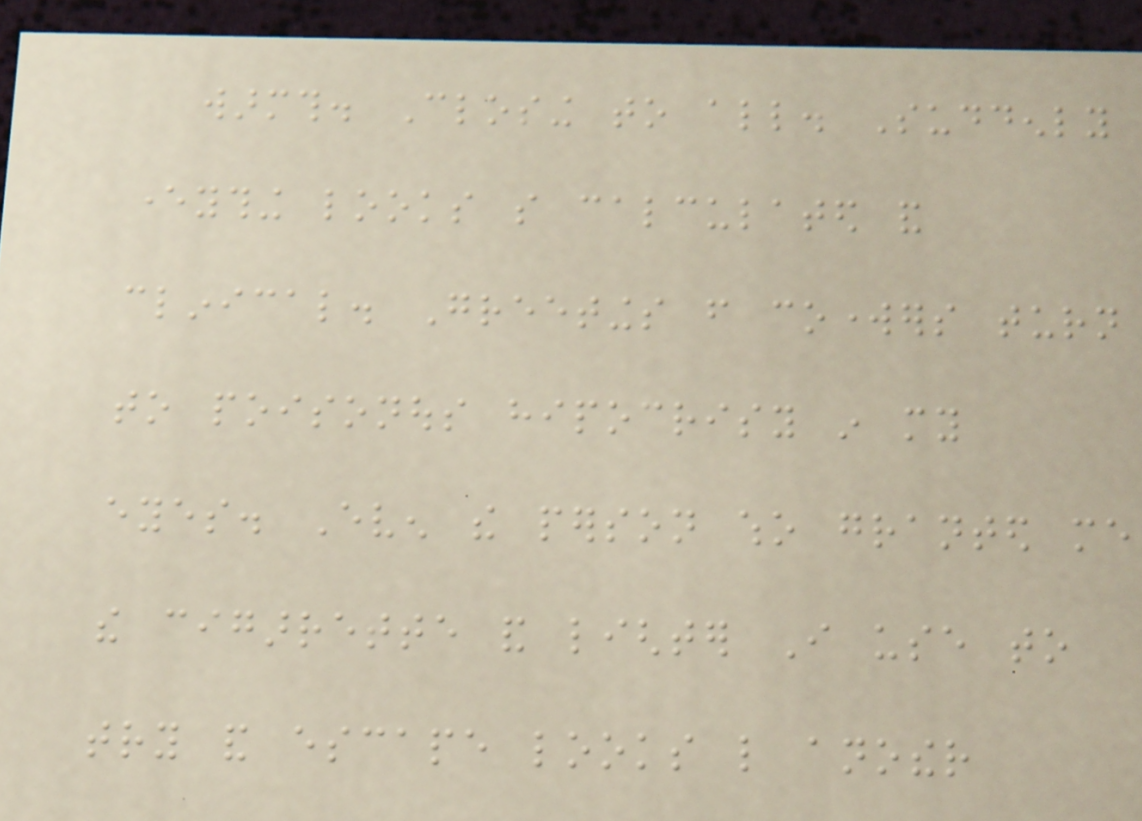warmth. Closing to all. Suddenly
everything looks so calculated and
clinical. Greetings from coworkers turn
to poisonous hipocrisy in my
eyes. Even the person who granted me
the cigarrette and lighter I use to
try and escape looks like another
